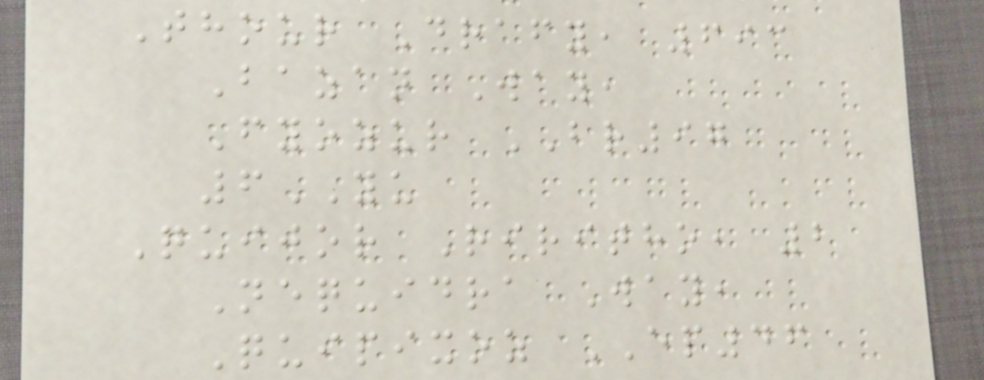Thour Drafy, 693
Bazan Way,
Fyozur BR97
6YU
Quijor Riritho, 2
Nequidra Way,
Quipixoz EP46
